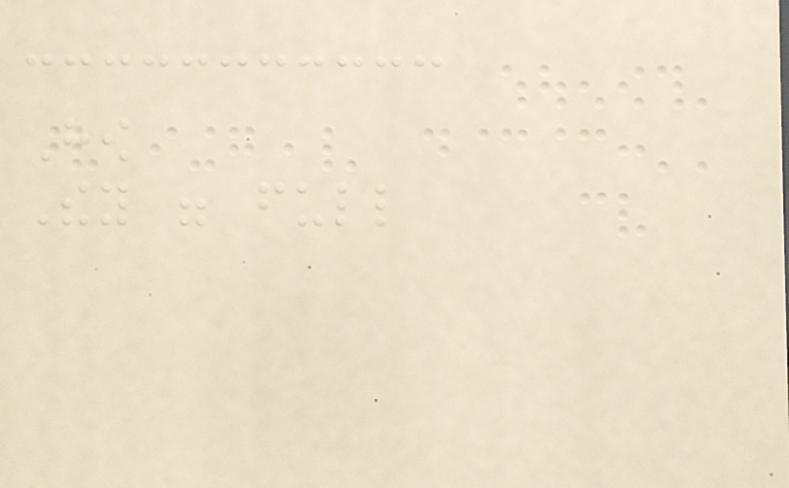How
They were full
